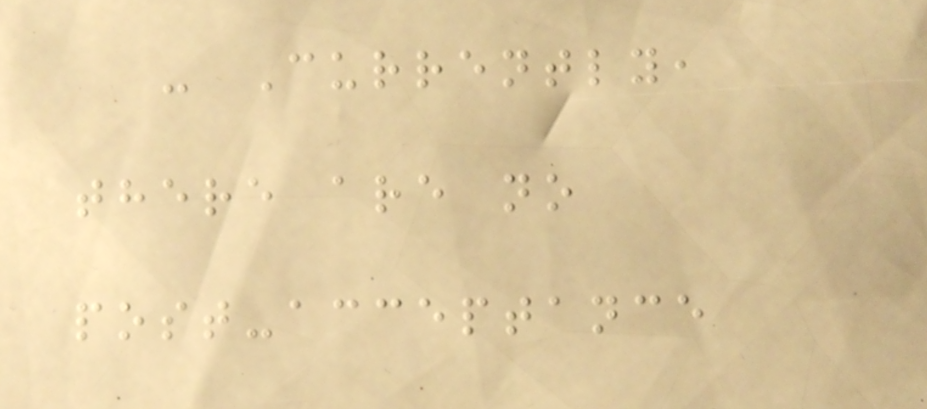- Currently,
there are no
post-acceptance
